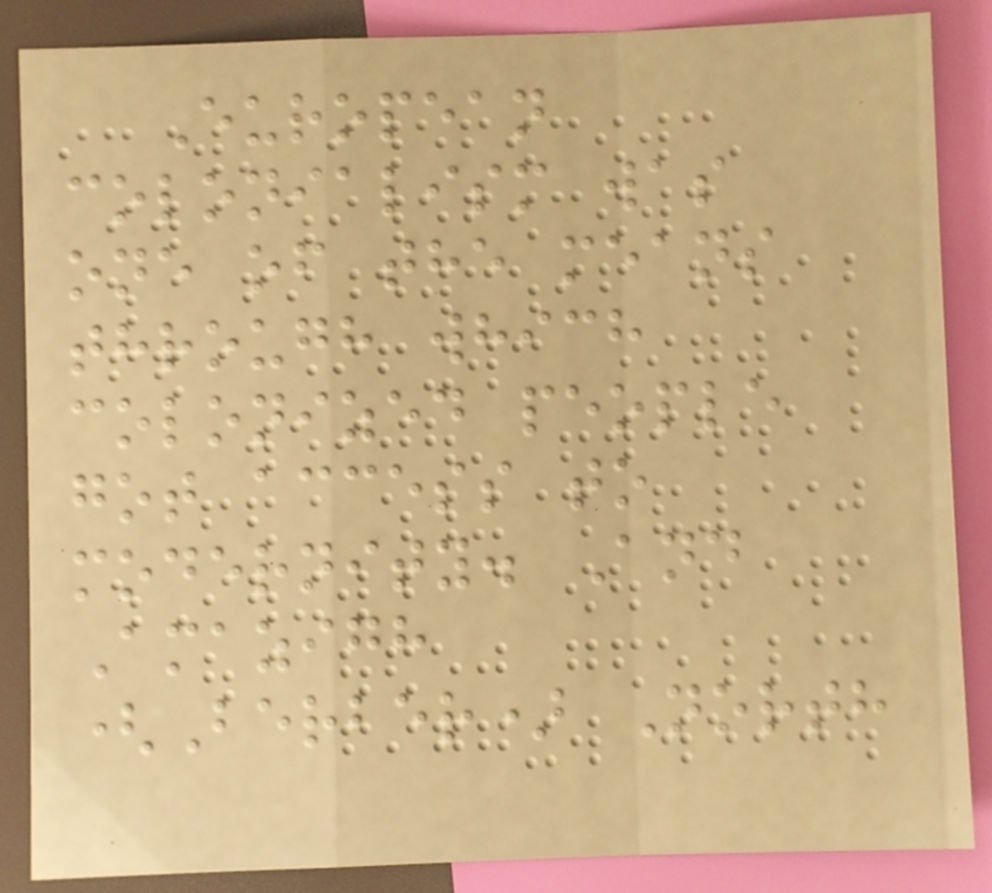European
colonialism was
one of the means
through which
colonized people
got access to
modernity. And
Amazigh
(Berber) North
